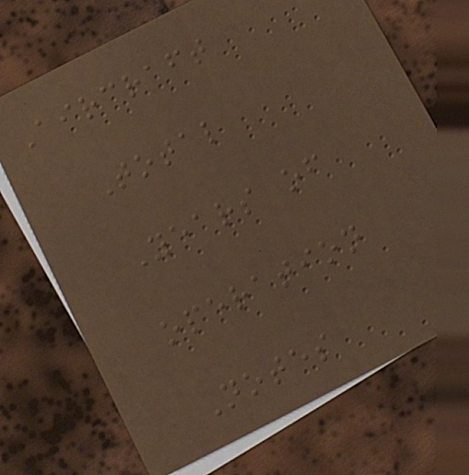Aircraft
Total
Years of
operation
Notes
